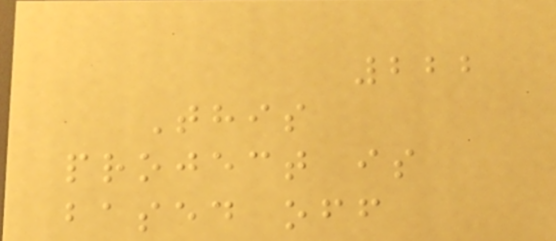222
This
project is
based off
